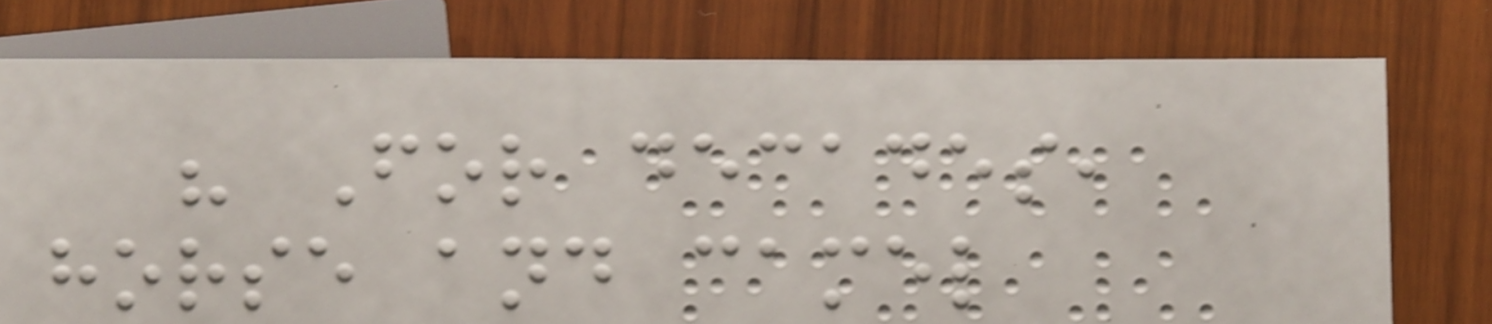" For decades,
horse and camel
